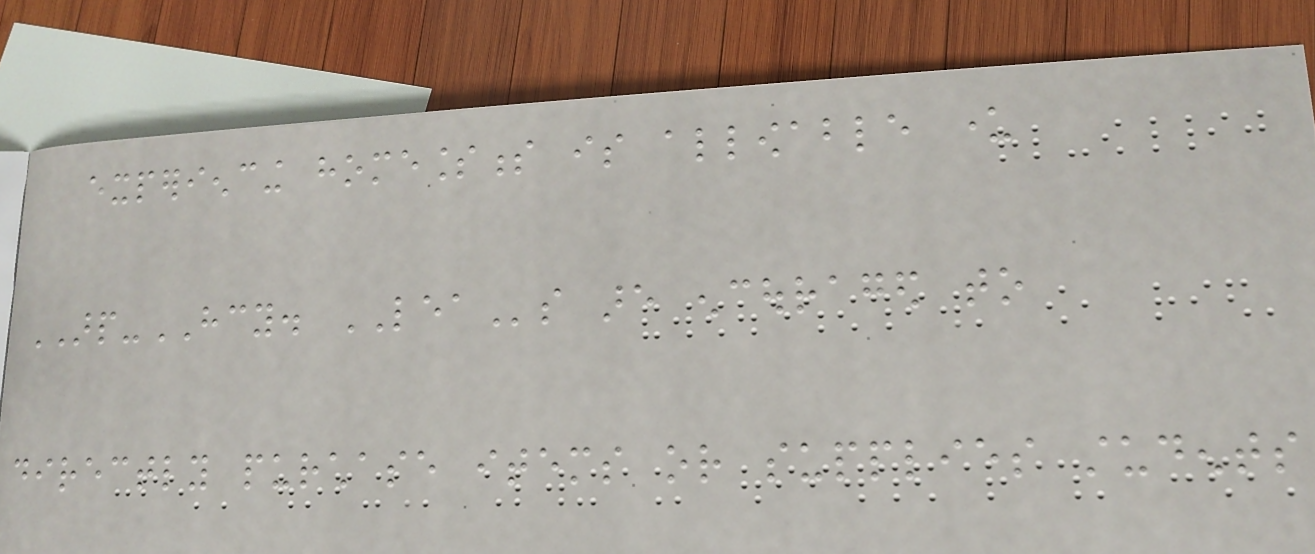experiencing homelessness is allowable under
ARP-HCY. LEAs are encouraged to
directly purchase items or supplies students
